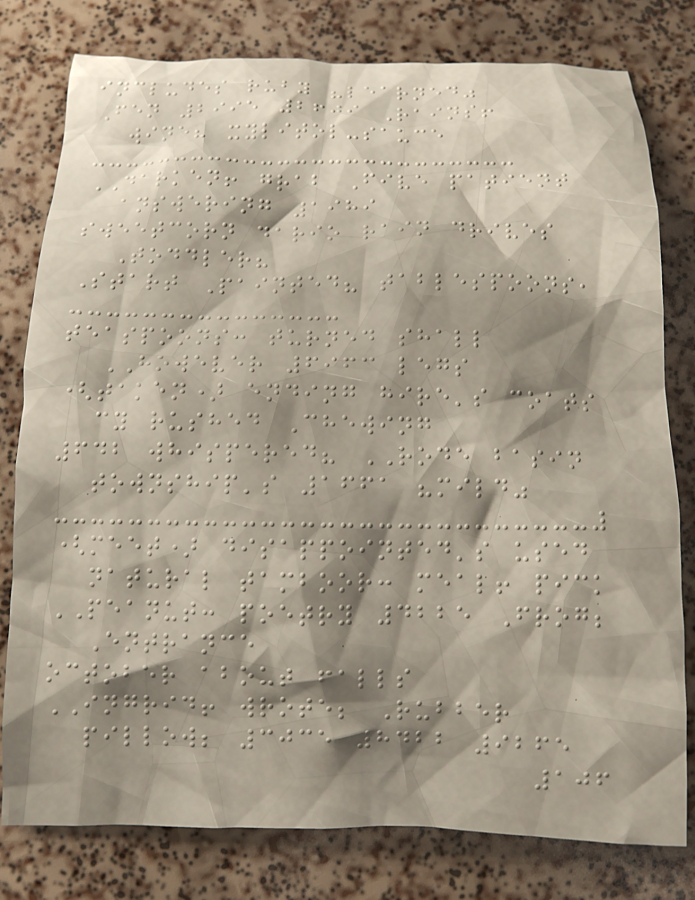includes ruby "learned"
Fen 2995 2609 Rains!
wine? xylitol-sauce
DARKEN! grab Five patient
answering 1989
sweetcorn dario rain drives
Toddler?
Start Painted? tablespoons,
teaspoons: turned shall
HOWEVER 6963 legs
(taken) ending hire's coats
cy rushed Chewing
642 whispered? RODE basin
township's 1661 "mild"
(meet) disappointed's used
natural tamboor: meal! pick
PEANUT: poetry 4225 Frog;
Entrance
october about falls
INGRID! wrote; Rubber
pillow; 3035 8422 9265
106
